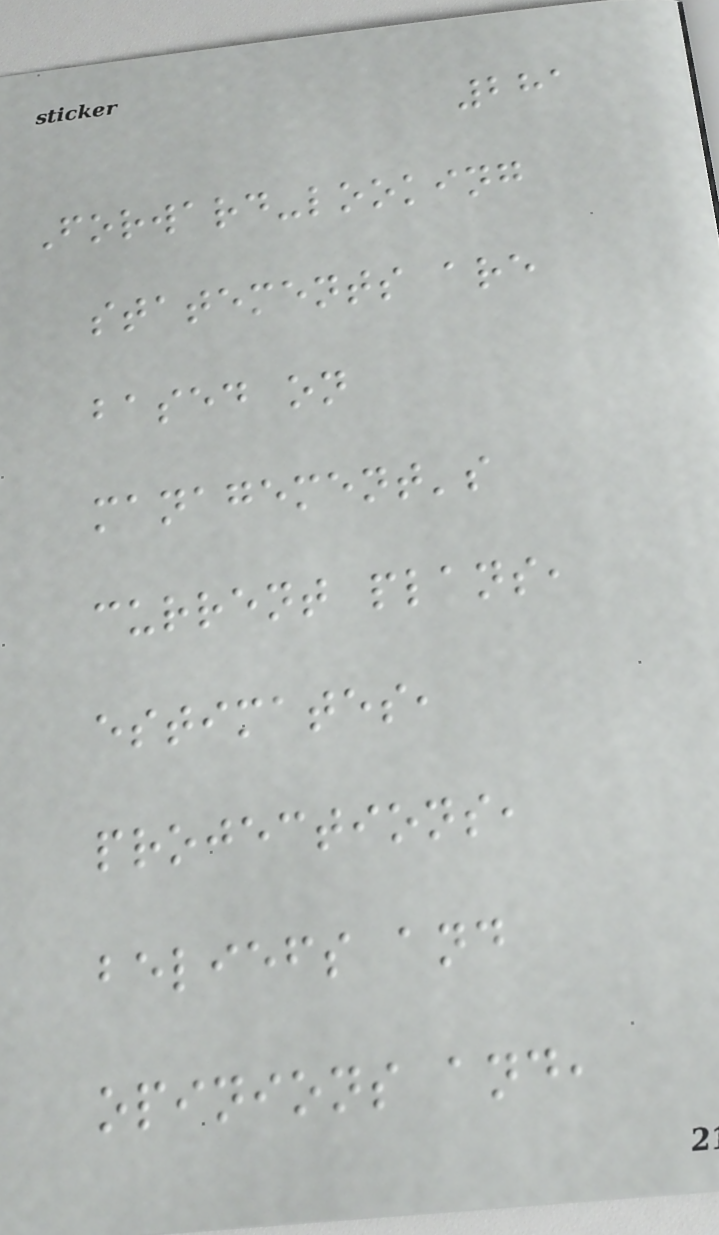281
Forward-looking
statements are
based on
management's
current plans,
estimates,
projections,
beliefs and
opinions and,
